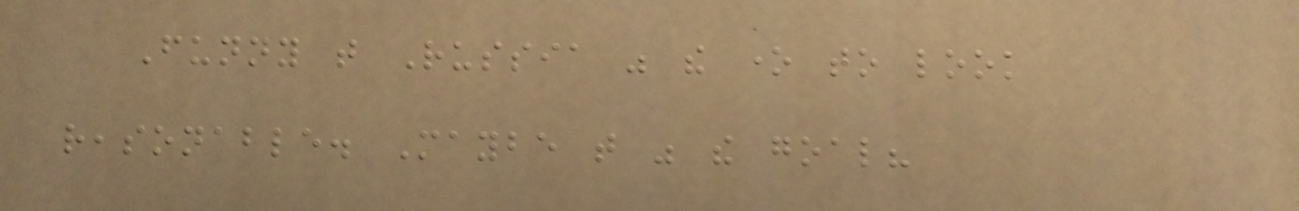Funny that Russia was the one to look
reasonable. Maybe that was the goal?
